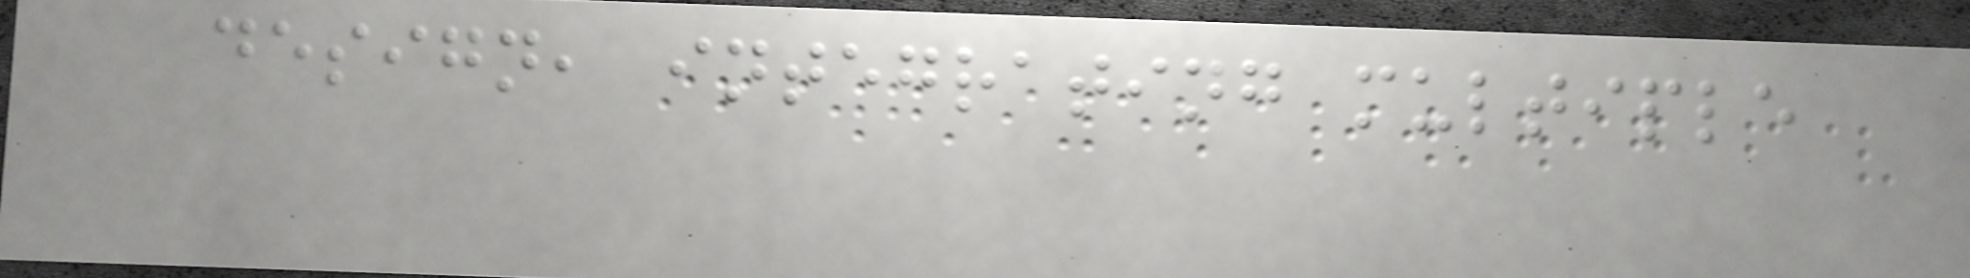design, integrating multiple
